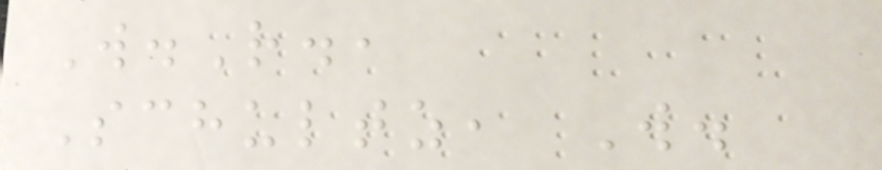W.R.,
Schultz, W.
